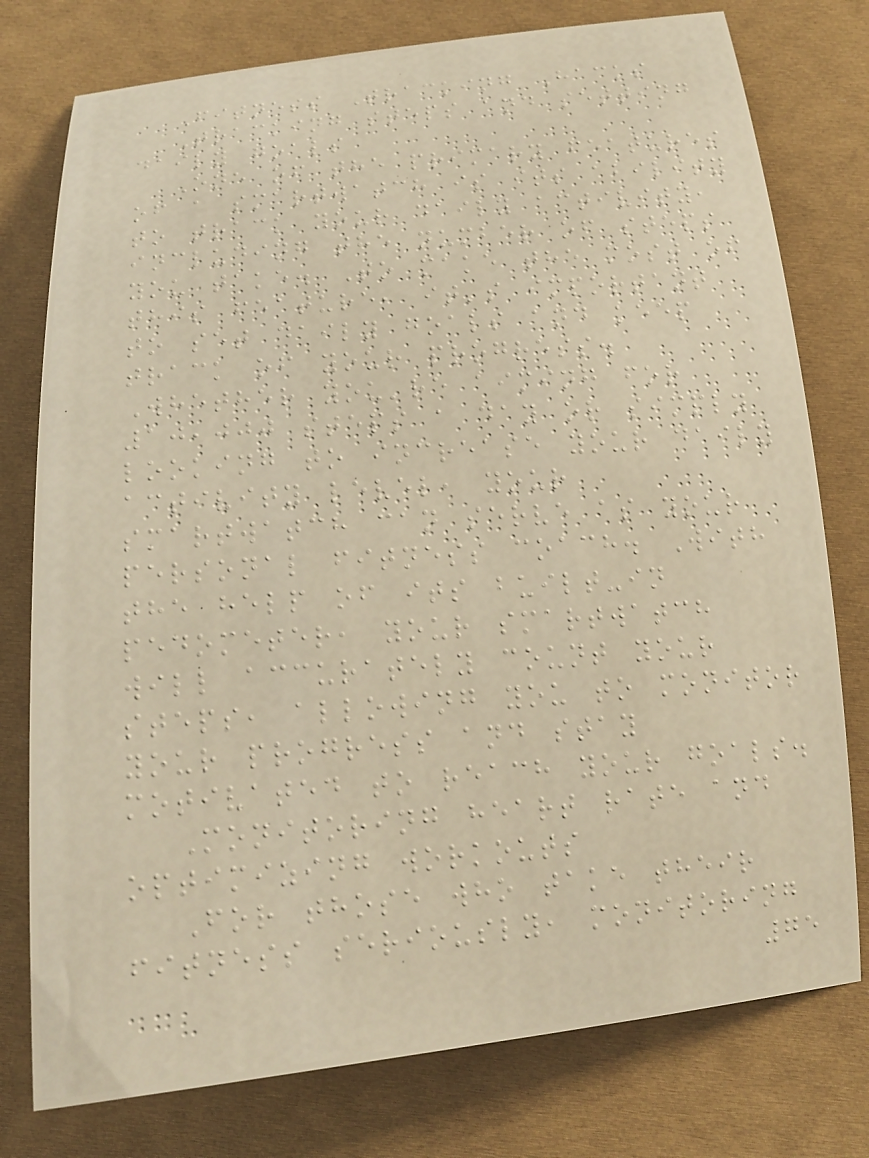Fitness Tracking Hacks
Tracking steps and setting
daily goals
One of the primary features
of a smartwatch is its ability
to track your daily activity,
including the number of steps
you take. To make the most of
this feature, it's important
to set daily goals and keep
track of your progress.
Whether you're aiming for
10,000 steps a day or simply
looking to increase your daily
activity level, your
smartwatch can serve as your
personal fitness coach. With
the help of its built-in
pedometer, your smartwatch
will accurately count your
steps, allowing you to monitor
your progress and stay
motivated to reach your goals.
Monitoring heart rate and
optimizing workouts
For those who take their
fitness seriously, monitoring
75
